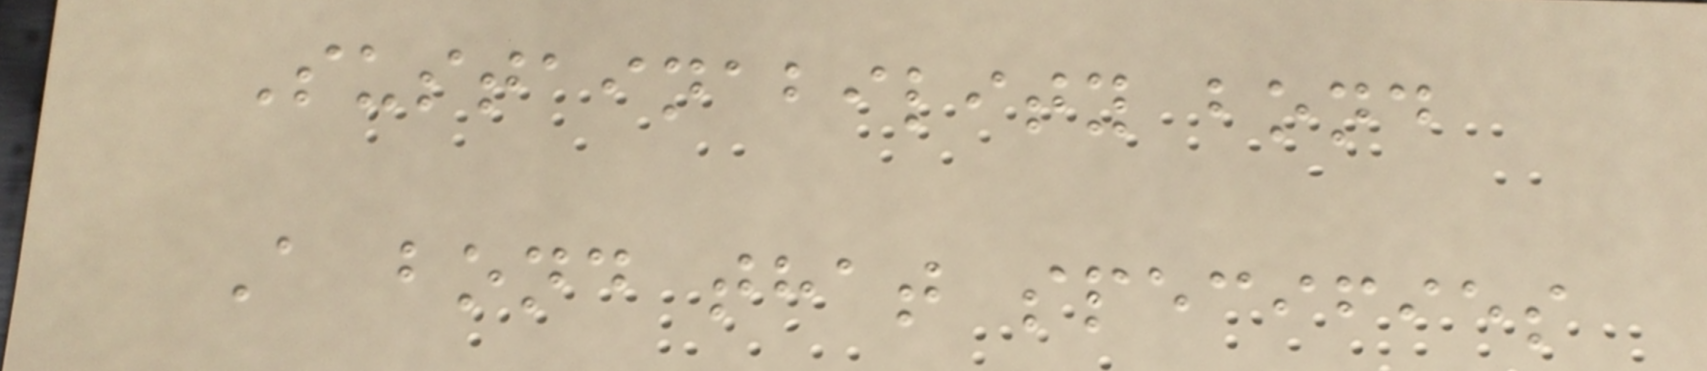Sustainability bond
A bond that specifies
